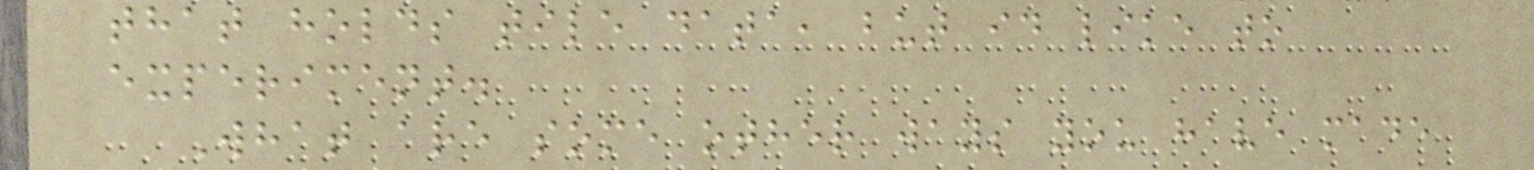that holds tile data, but id like to
experiment.
What are some other ways you have made
